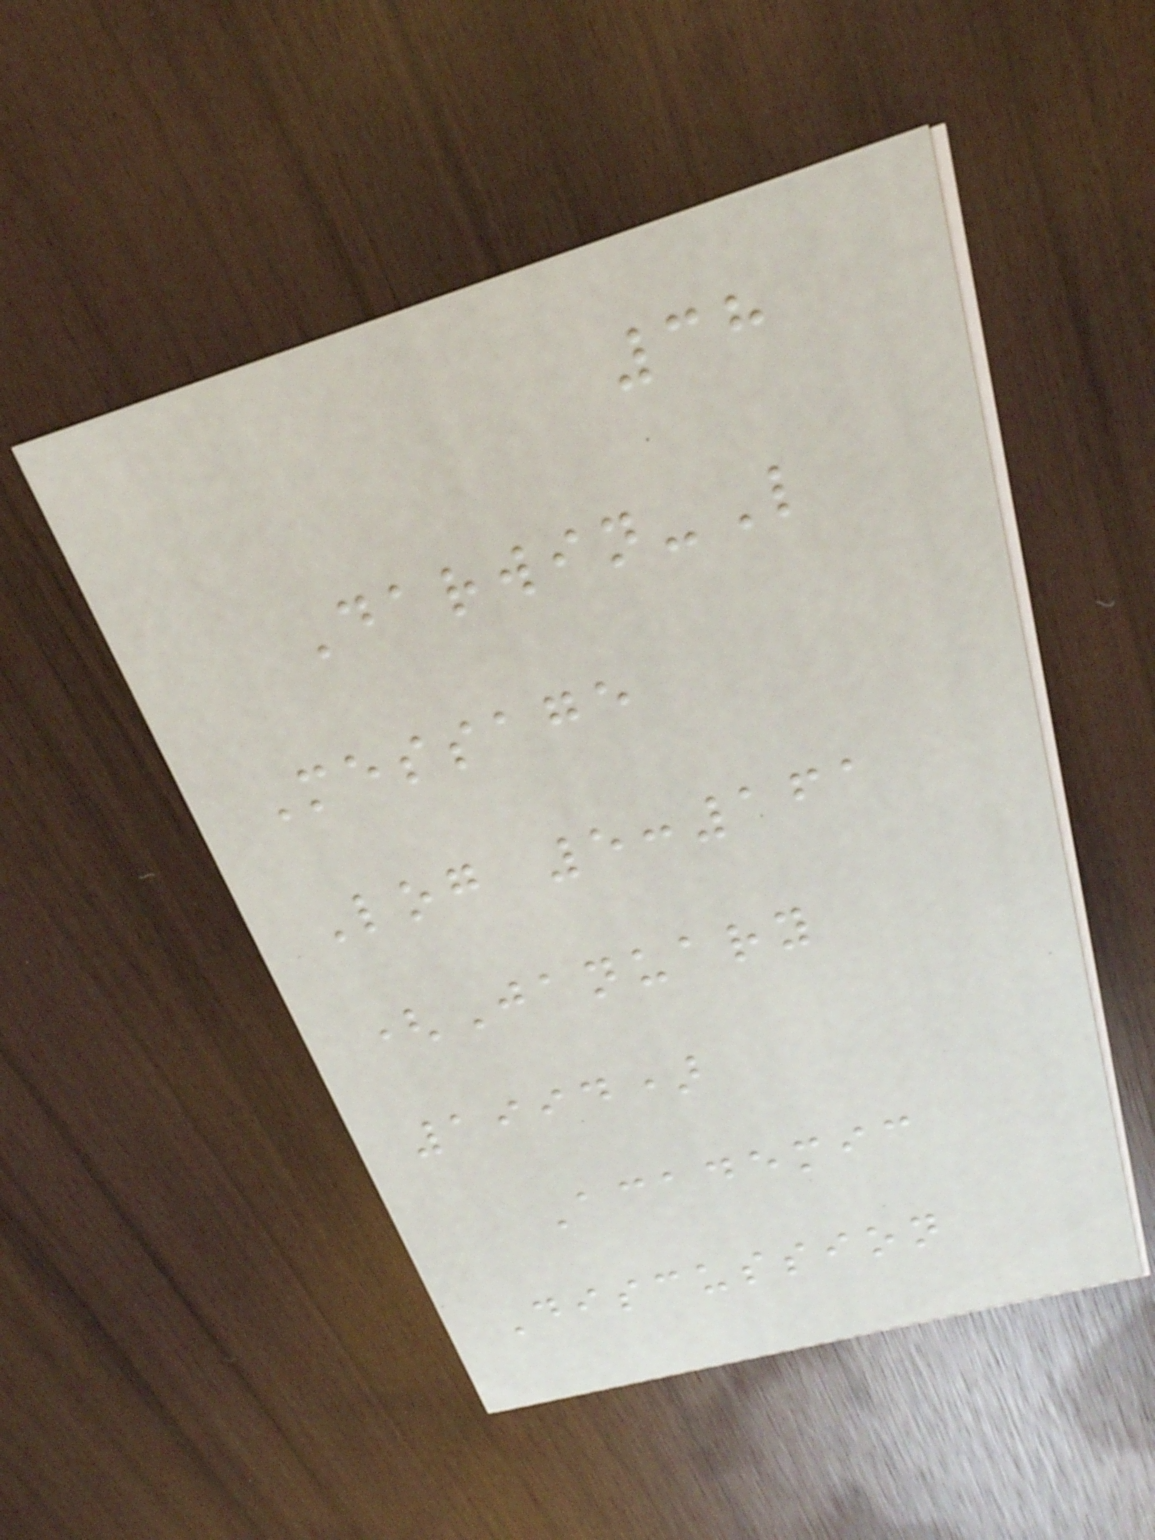38
Darwin-L
Message
Log 5:161
(January
1994)
Academic
Discussion
